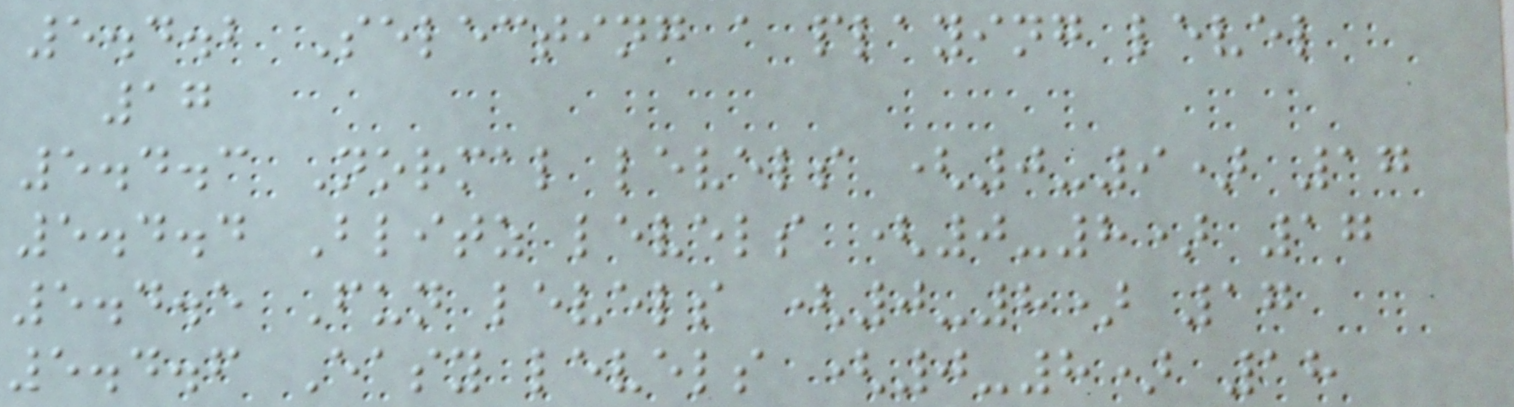5.4.2 Selecting a playing level
17
5.4.3 Normal levels (0-9) 17
5.4.4 Blitz levels (0-8) 17
5.4.5 Fun levels (0-8) 17
5.4.6 Easy levels (0-8) 18
